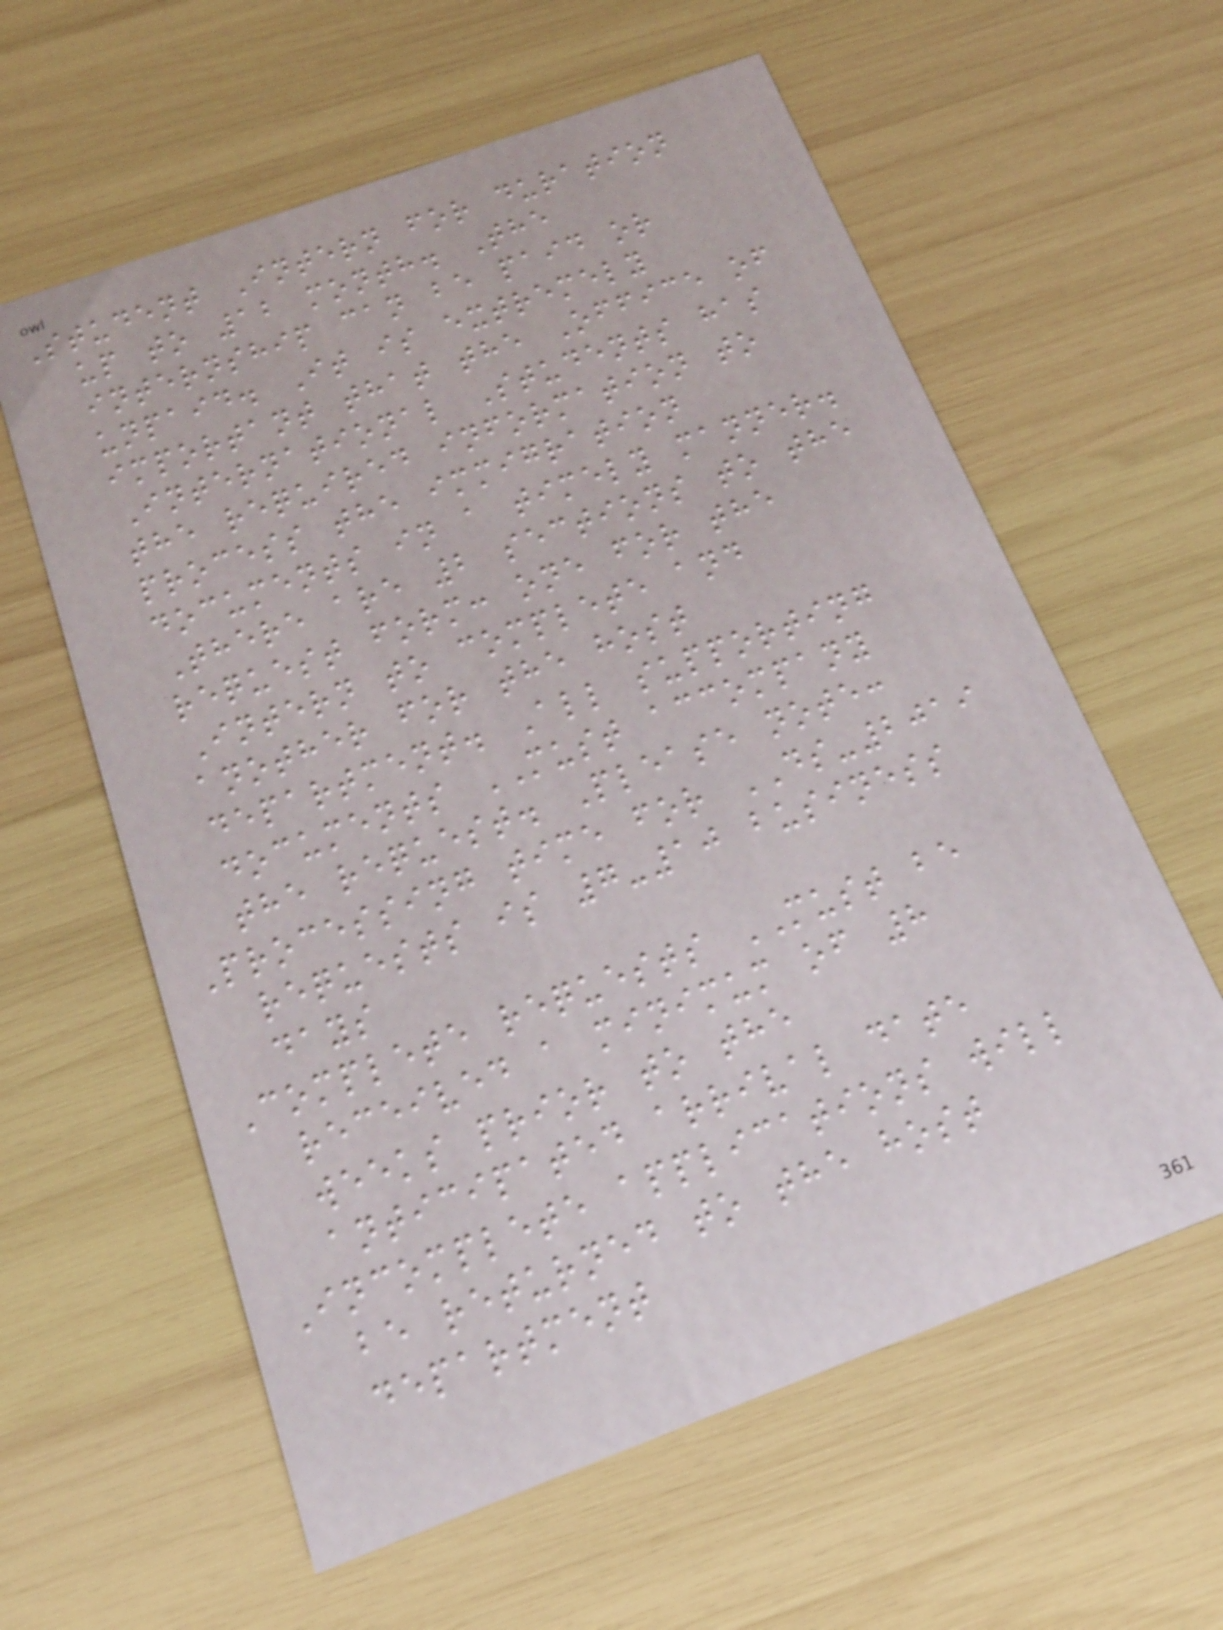Student Intern for duration
up to 12 month. The
internship can be paid or
unpaid. It is extremely
important that the Office of
International Students has
the required information to
process the immigration
documents in a timely manner.
There are 2 sections to the
request form: one for the
Intern to complete and
another for the host
department. All supporting
documents MUST accompany
the request. Please note:
Processing time for DS-2019
requests is 7-10 business
days
Complete requests MUST be
received a minimum of 8
weeks prior to the
anticipated arrival date
Incomplete applications will
be returned to the host
department
